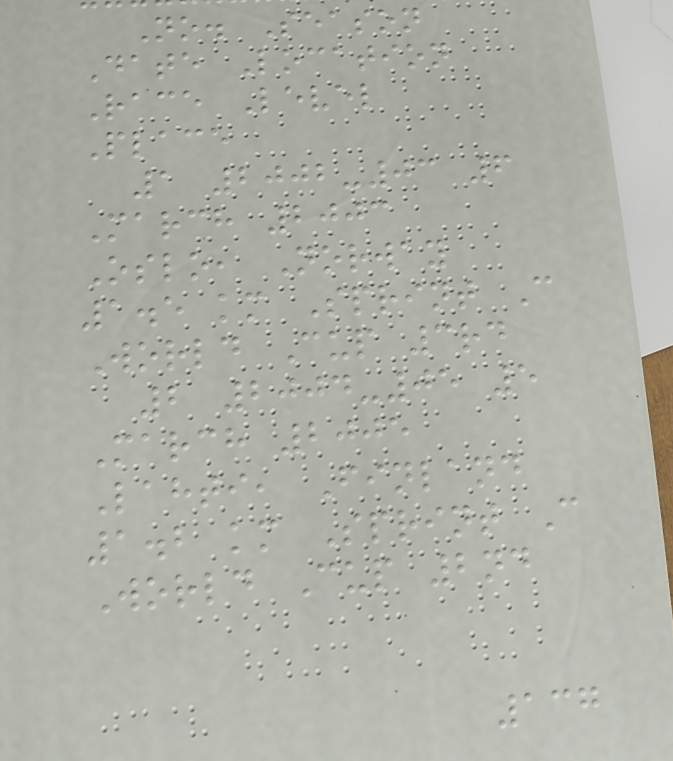No. Season
Date Location
Race Level
Place
1 2002-03 6
March 2003
Oslo, Norway
1.5 km Sprint C
World Cup 3rd
2 2004-05 5
March 2005
Lahti, Finland
1.2 km Sprint C
World Cup 2nd
137
